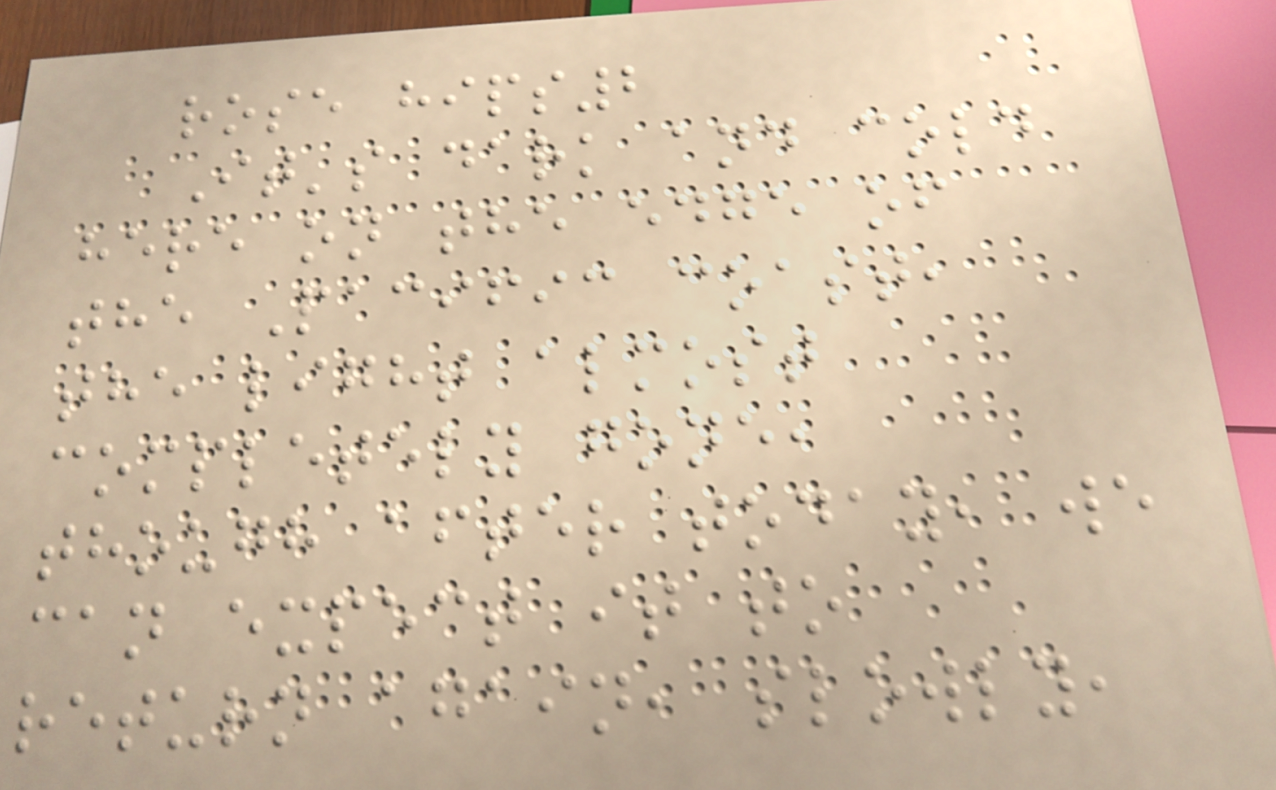rose hips2
It's dark and cold
here on the edge of
the Pacific coast,
the light almost
completely gone,
though after today, we
can expect it to
return again, slowly,
